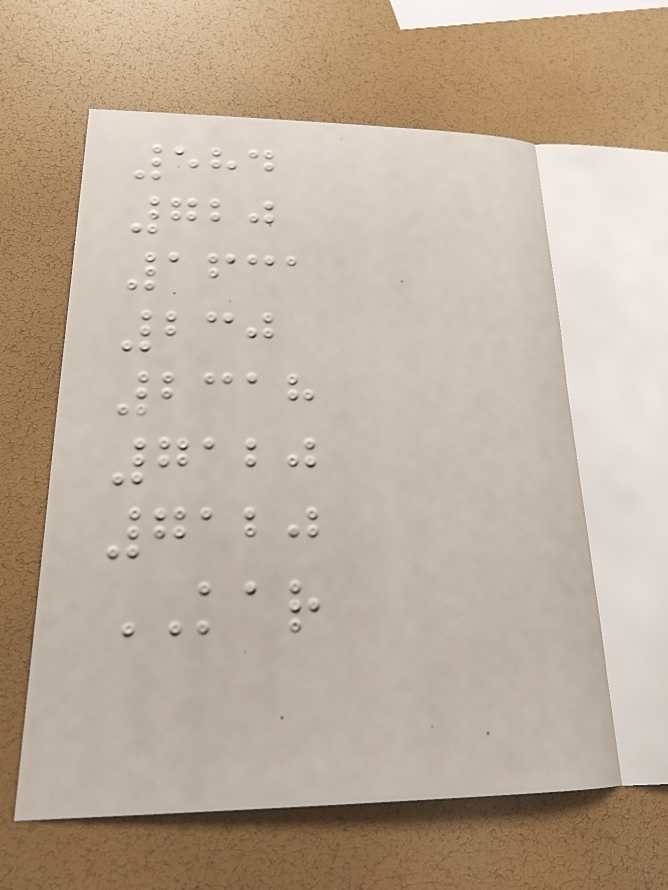584
720
1631
230
2318
7120
7120
KAR
